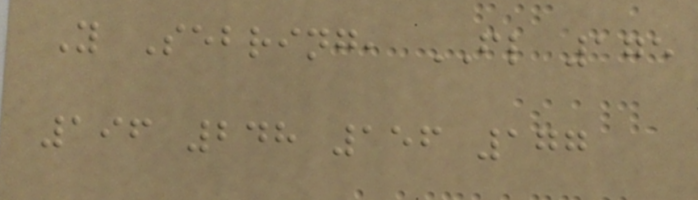Y Sebring, FL 175
196 248 156 177
